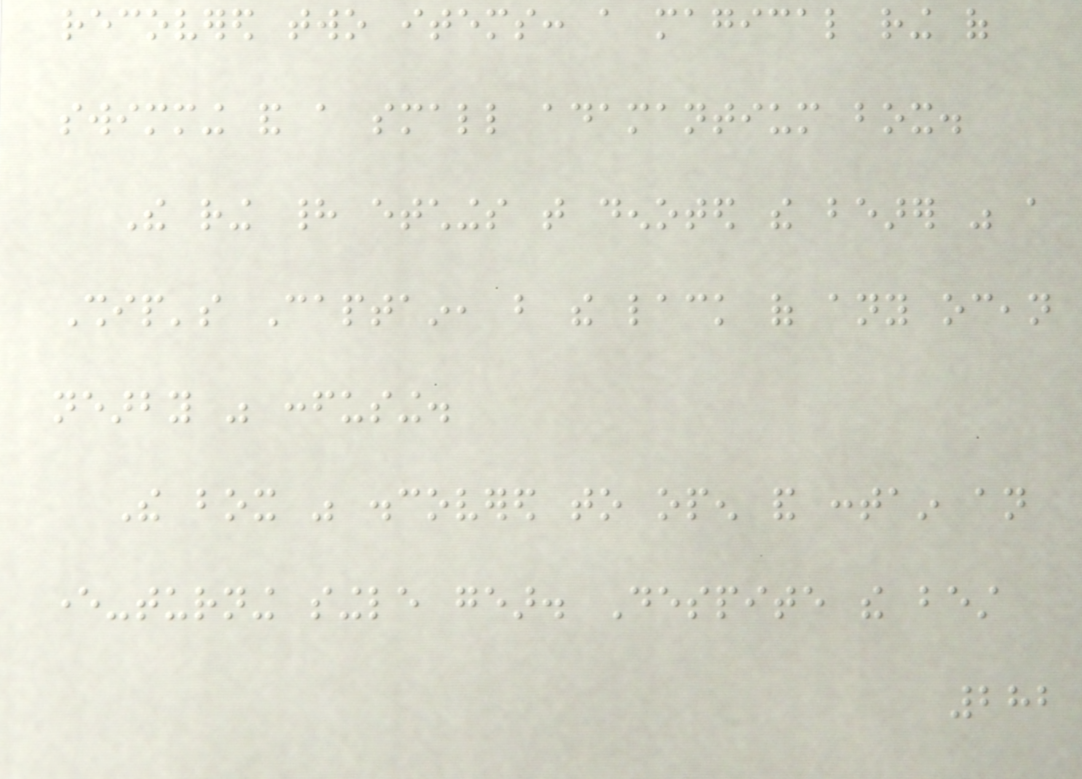recovered two items: a magical ring of
swimming and a small adamantium box.
The ring had etchings that denoted the bearer was a
Ship's Captain, but the lack of any ocean
nearby was confusing.
The box was discovered to open and contain an
ever-turning single gear. Despite the best
282
